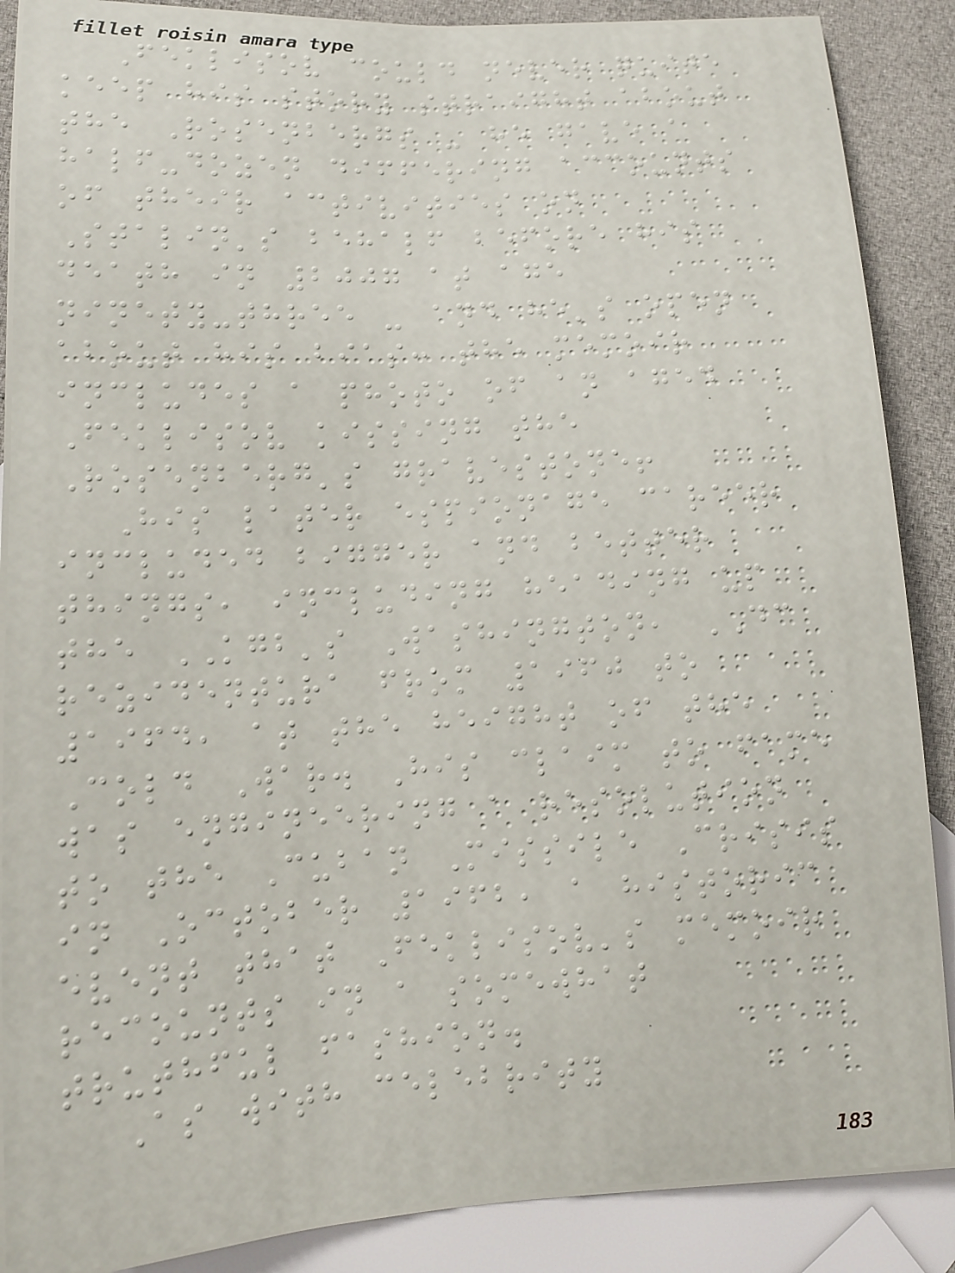Feklisov could never quite
keep his story straight about
the Rosenbergs - he gave a
half-dozen differing accounts
of their activities on
Stalin's behalf before his
death in 2007 at age
ninety-three - and he's open
about his bias: the memoir
includes a photo of an aged
Feklisov kissing the
Rosenberg's gravestone!
His later espionage career
included bigger and better
things, including heading up
the KGB's Washington, DC
rezidentura from 1960 to
1964, at the height of the
Cold War. His claim to fame
was engineering a resolution
to the Cuban Missile Crisis
in October 1962, a historic
event that Feklisov's memoir
recounts in a somewhat
truthful fashion.
As with celebrity
